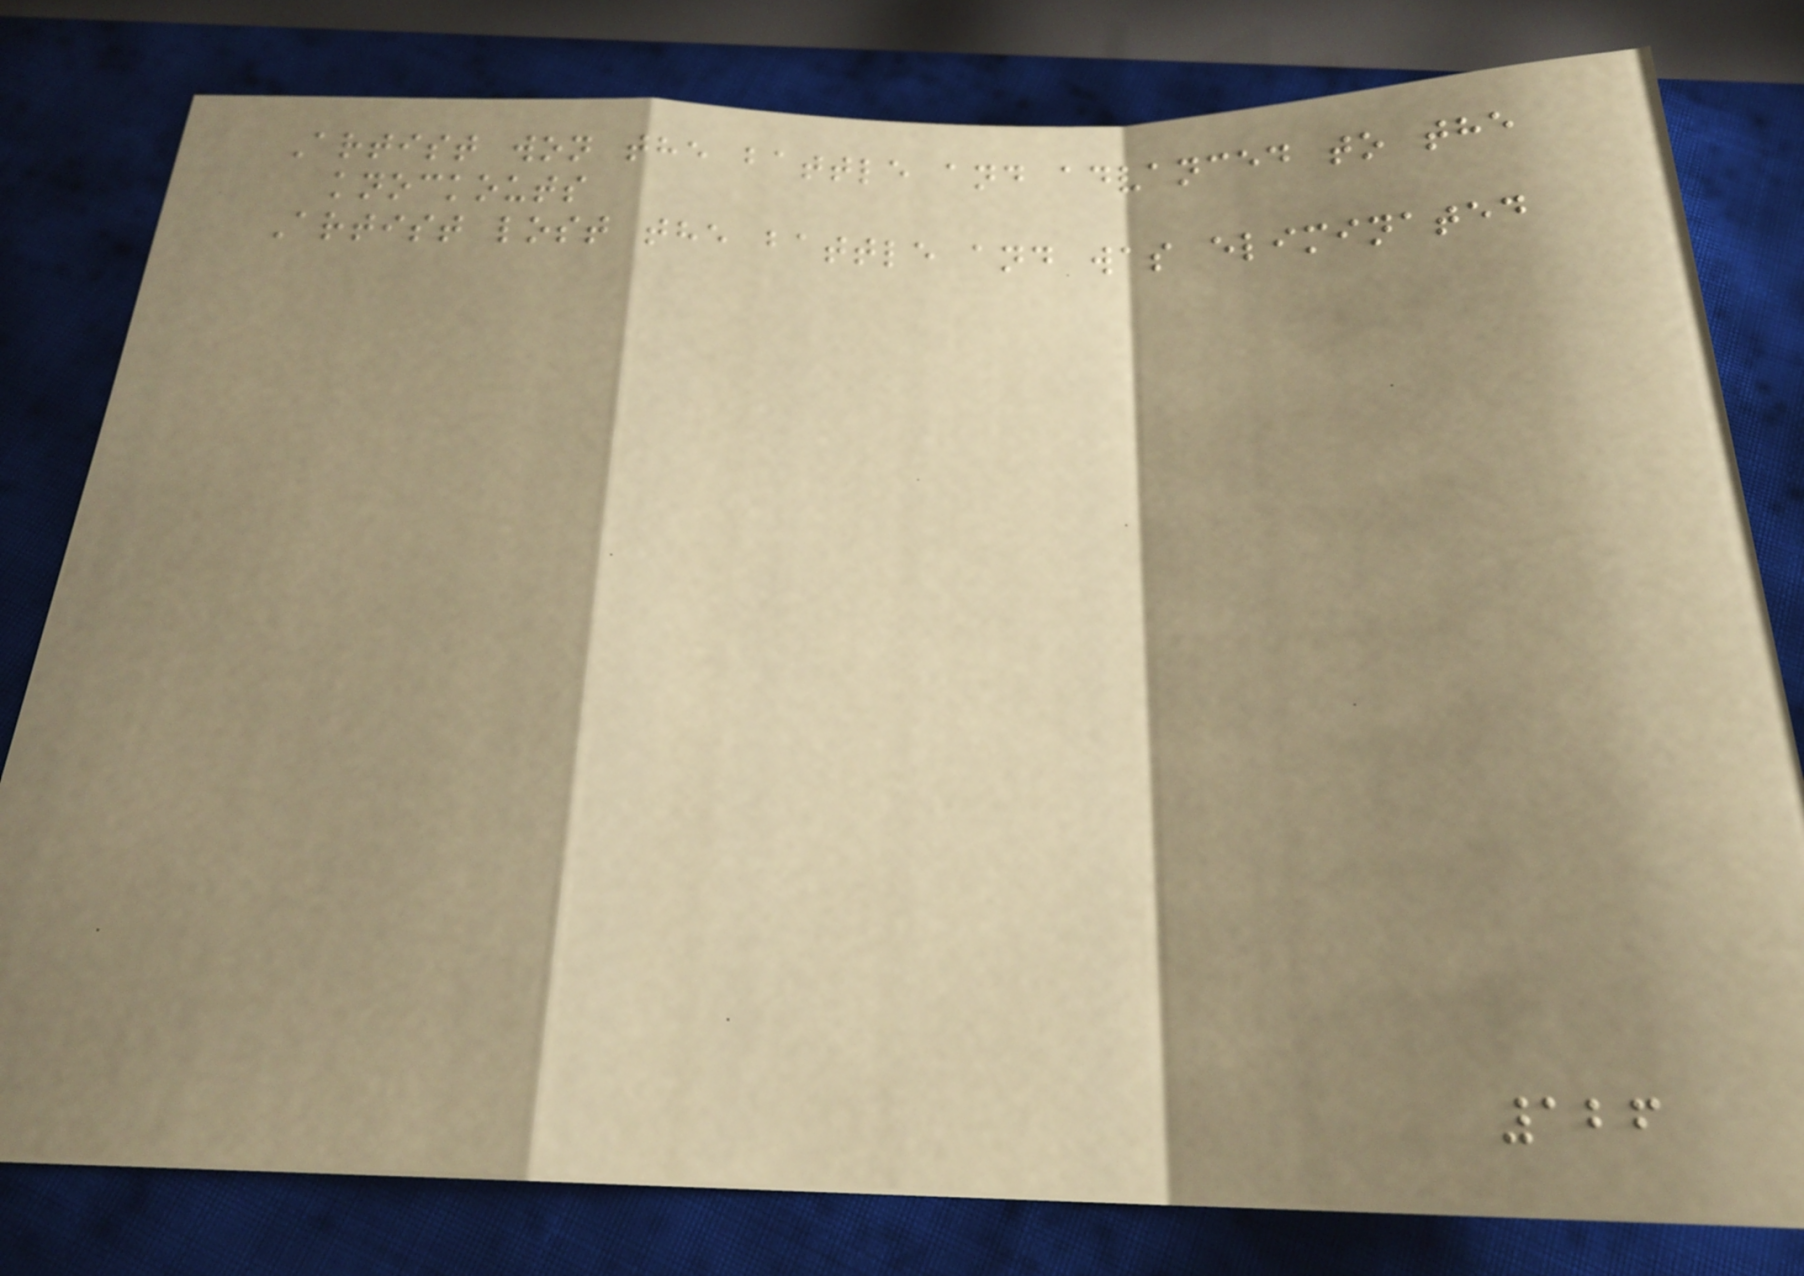Artist won the battle and advanced to the
knockouts
Artist lost the battle and was eliminated
126
